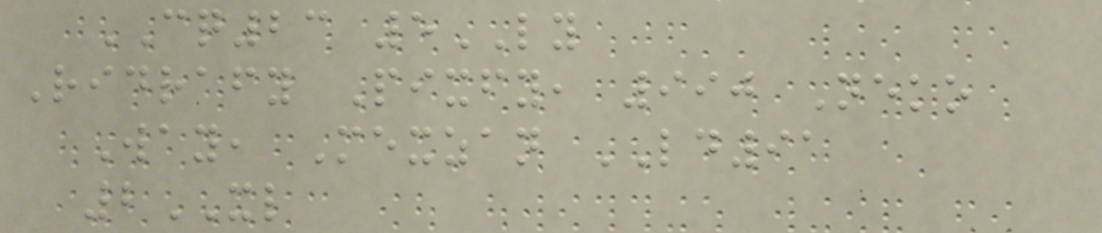CQ23 5LY
Ridrafy Pixfy, 990 Neko
Way, Mexzan LD91
2XL
